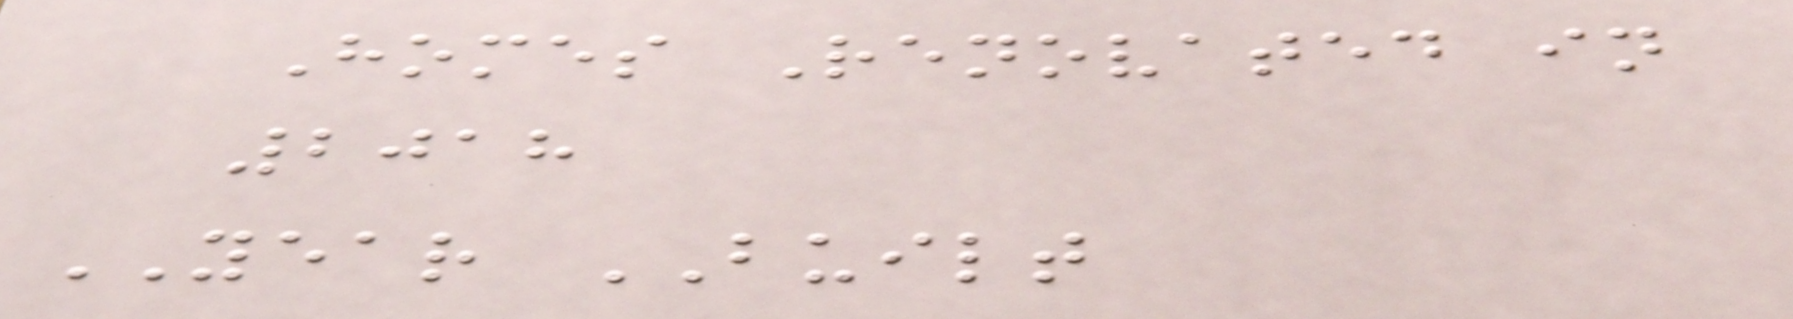Homes Renovated in
2018
YEAR BUILT
